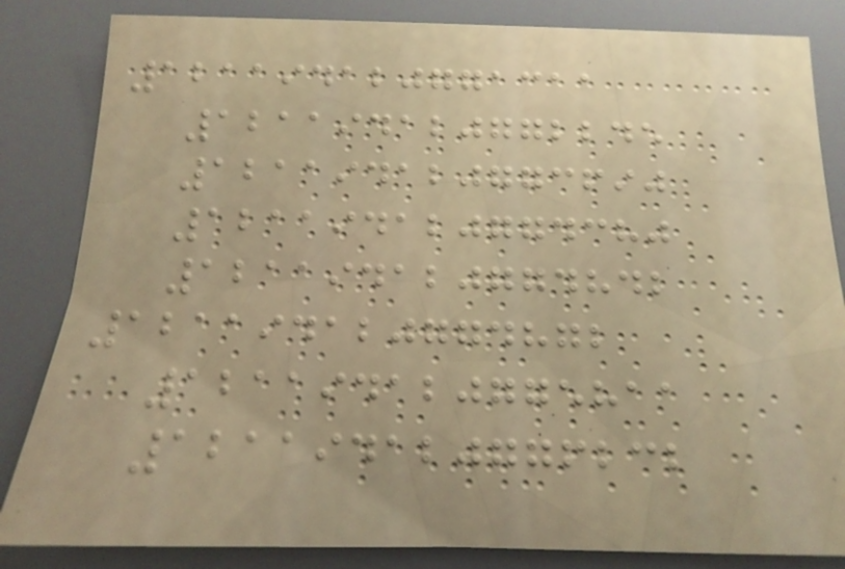121194120771311
121194120772245
121194120773690
121194120774380
121194120774842
121194120774872
121194120775811
121194120776232
